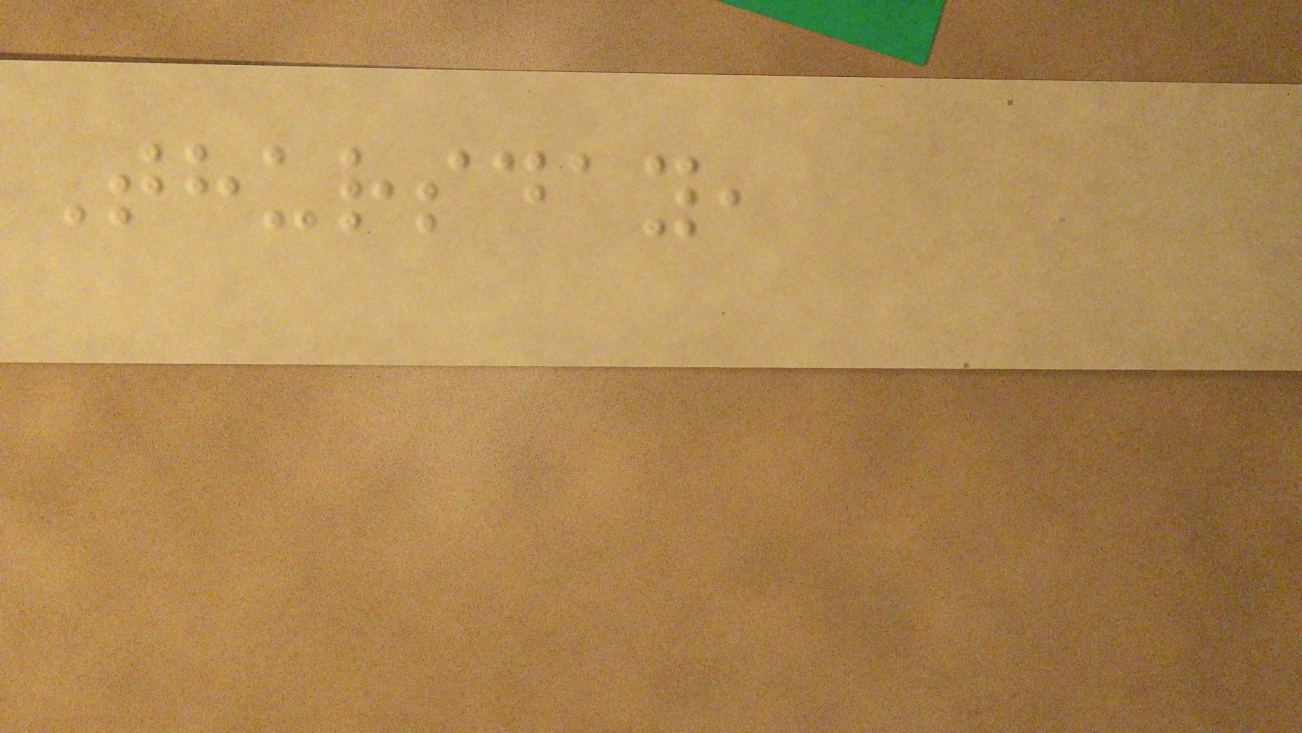Thursday,
